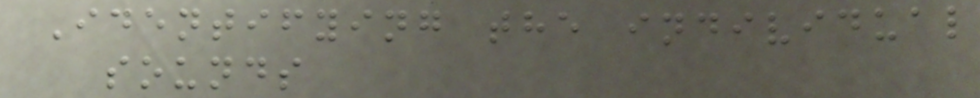Identifying the individual
sounds
